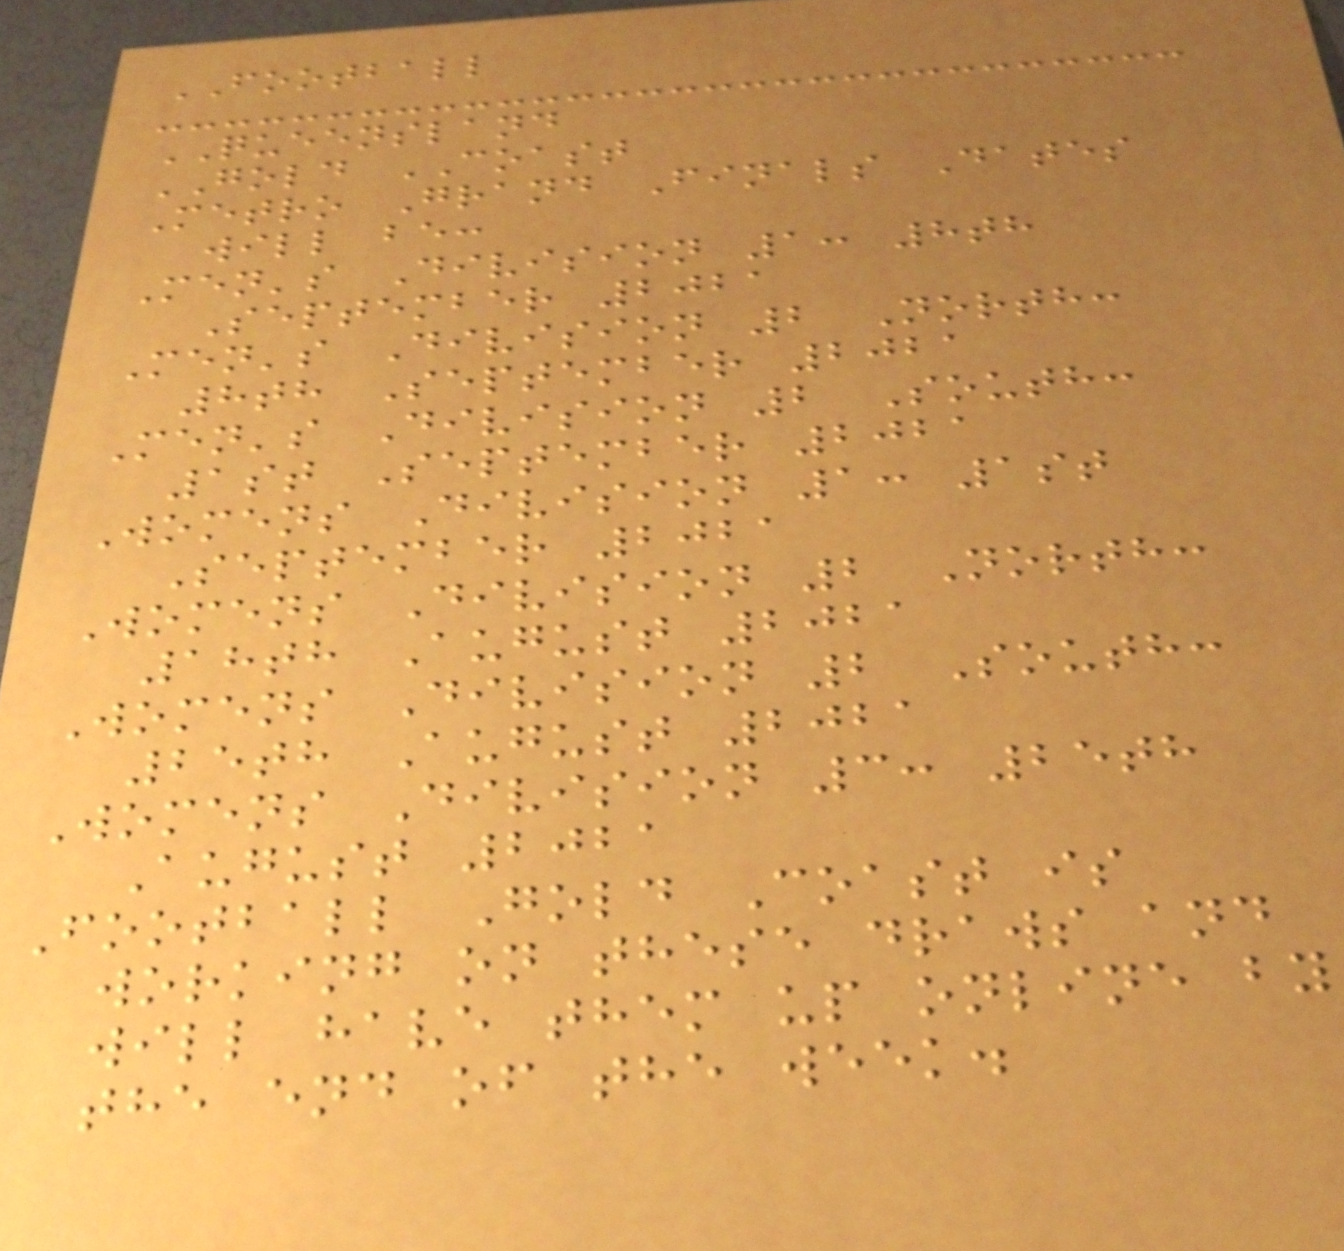FOOTBALL
QUEENSLAND
GOLD COAST
Metro Grand Finals Dates
will be:
Men's Division 1: 8th
September 2021
Men's Division 2 North:
8th September 2021
Men's Division 2 South:
1st September 2021
Womens Division 1: 1st
September 2021
Womens Division 2 North:
18th August 2021
Womens Division 2 South:
25th August 2021
Womens Division 3: 25th
August 2021
Football Gold Coast is
working on these draws and
will have them up online by
the end of the week.
